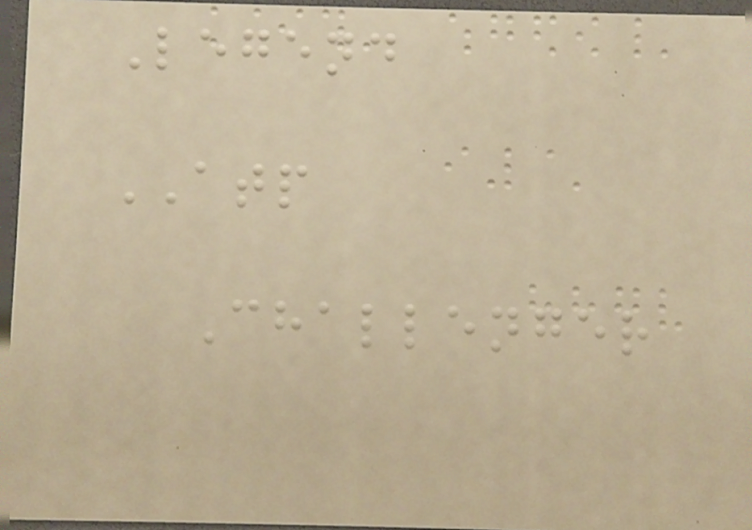Legend
ATP
Challenger
